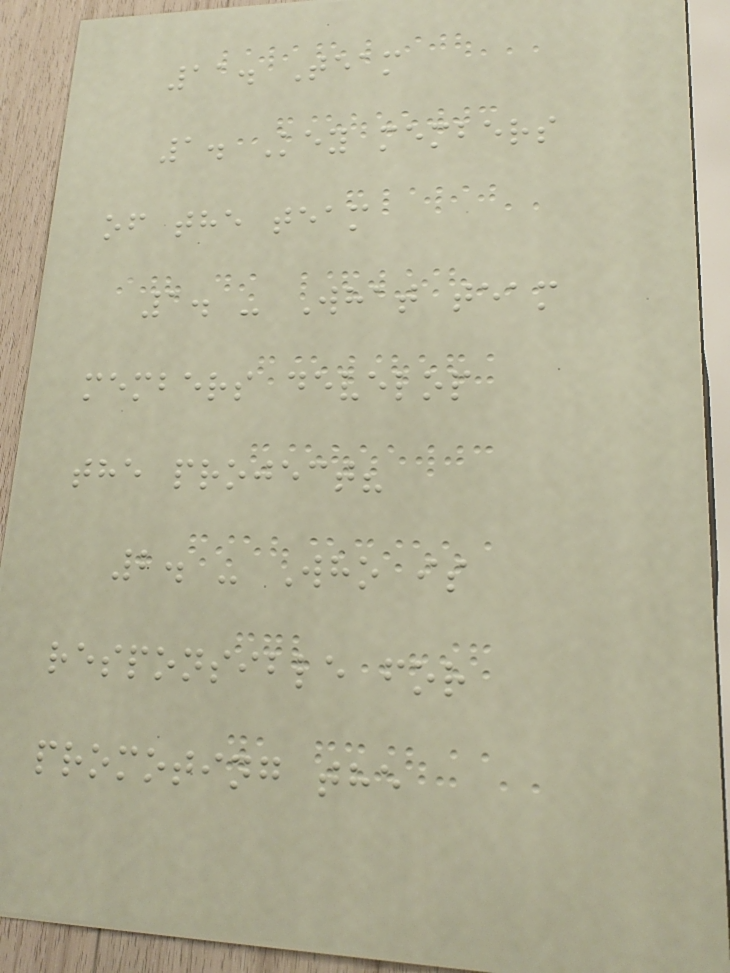11. Team
1. Key members
of the team
1. - What team
members develop
the project?
2. - Who is
responsible for
promoting the
